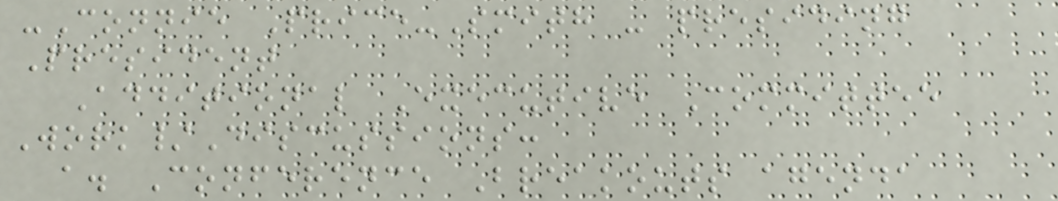-Connie Price-Smith - presiding
President
Additional Executive Committee
Work/Discussions:
a. Conference Breakouts agenda
